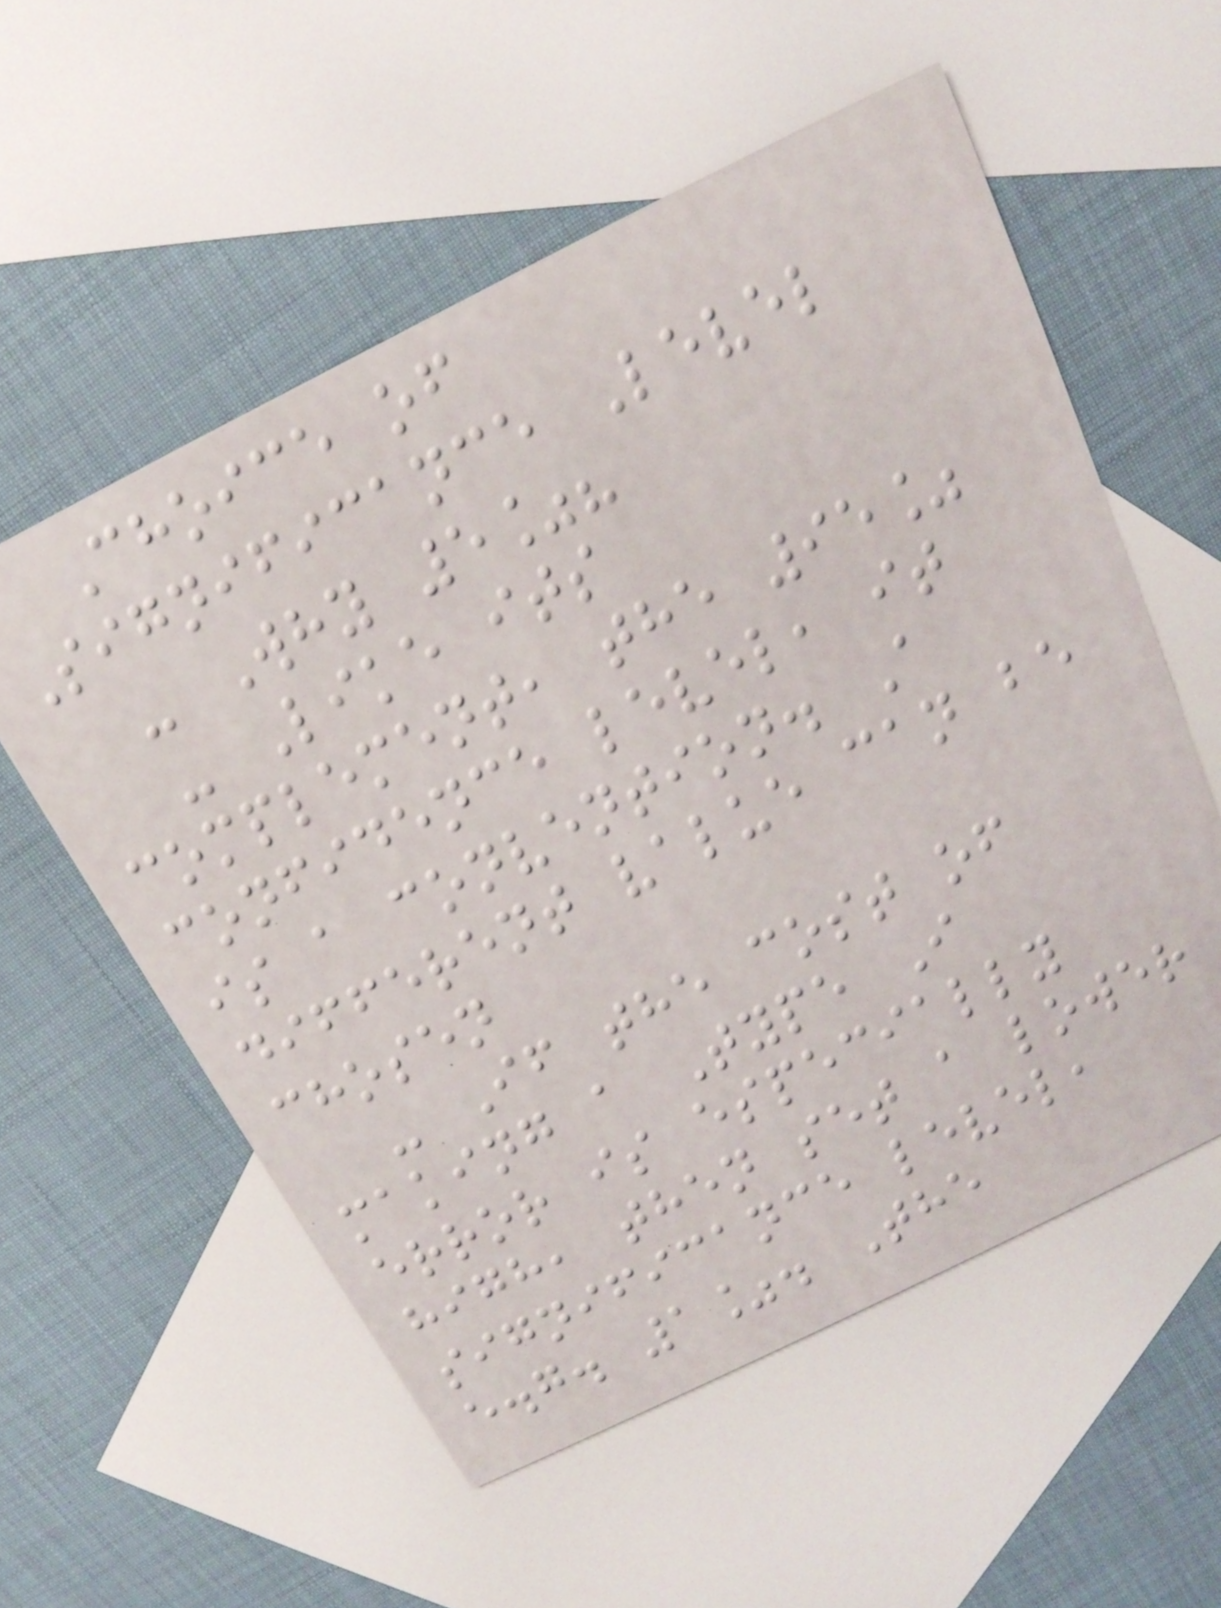Choice of
Significance Level
- Why 5%?
- Like its
complement, the 95%
confidence level, it
is a convention. A
different value can be
chosen
- If the cost of
making a Type I
error is especially
high, then set a lower
significance level,
e.g. 1%. The
